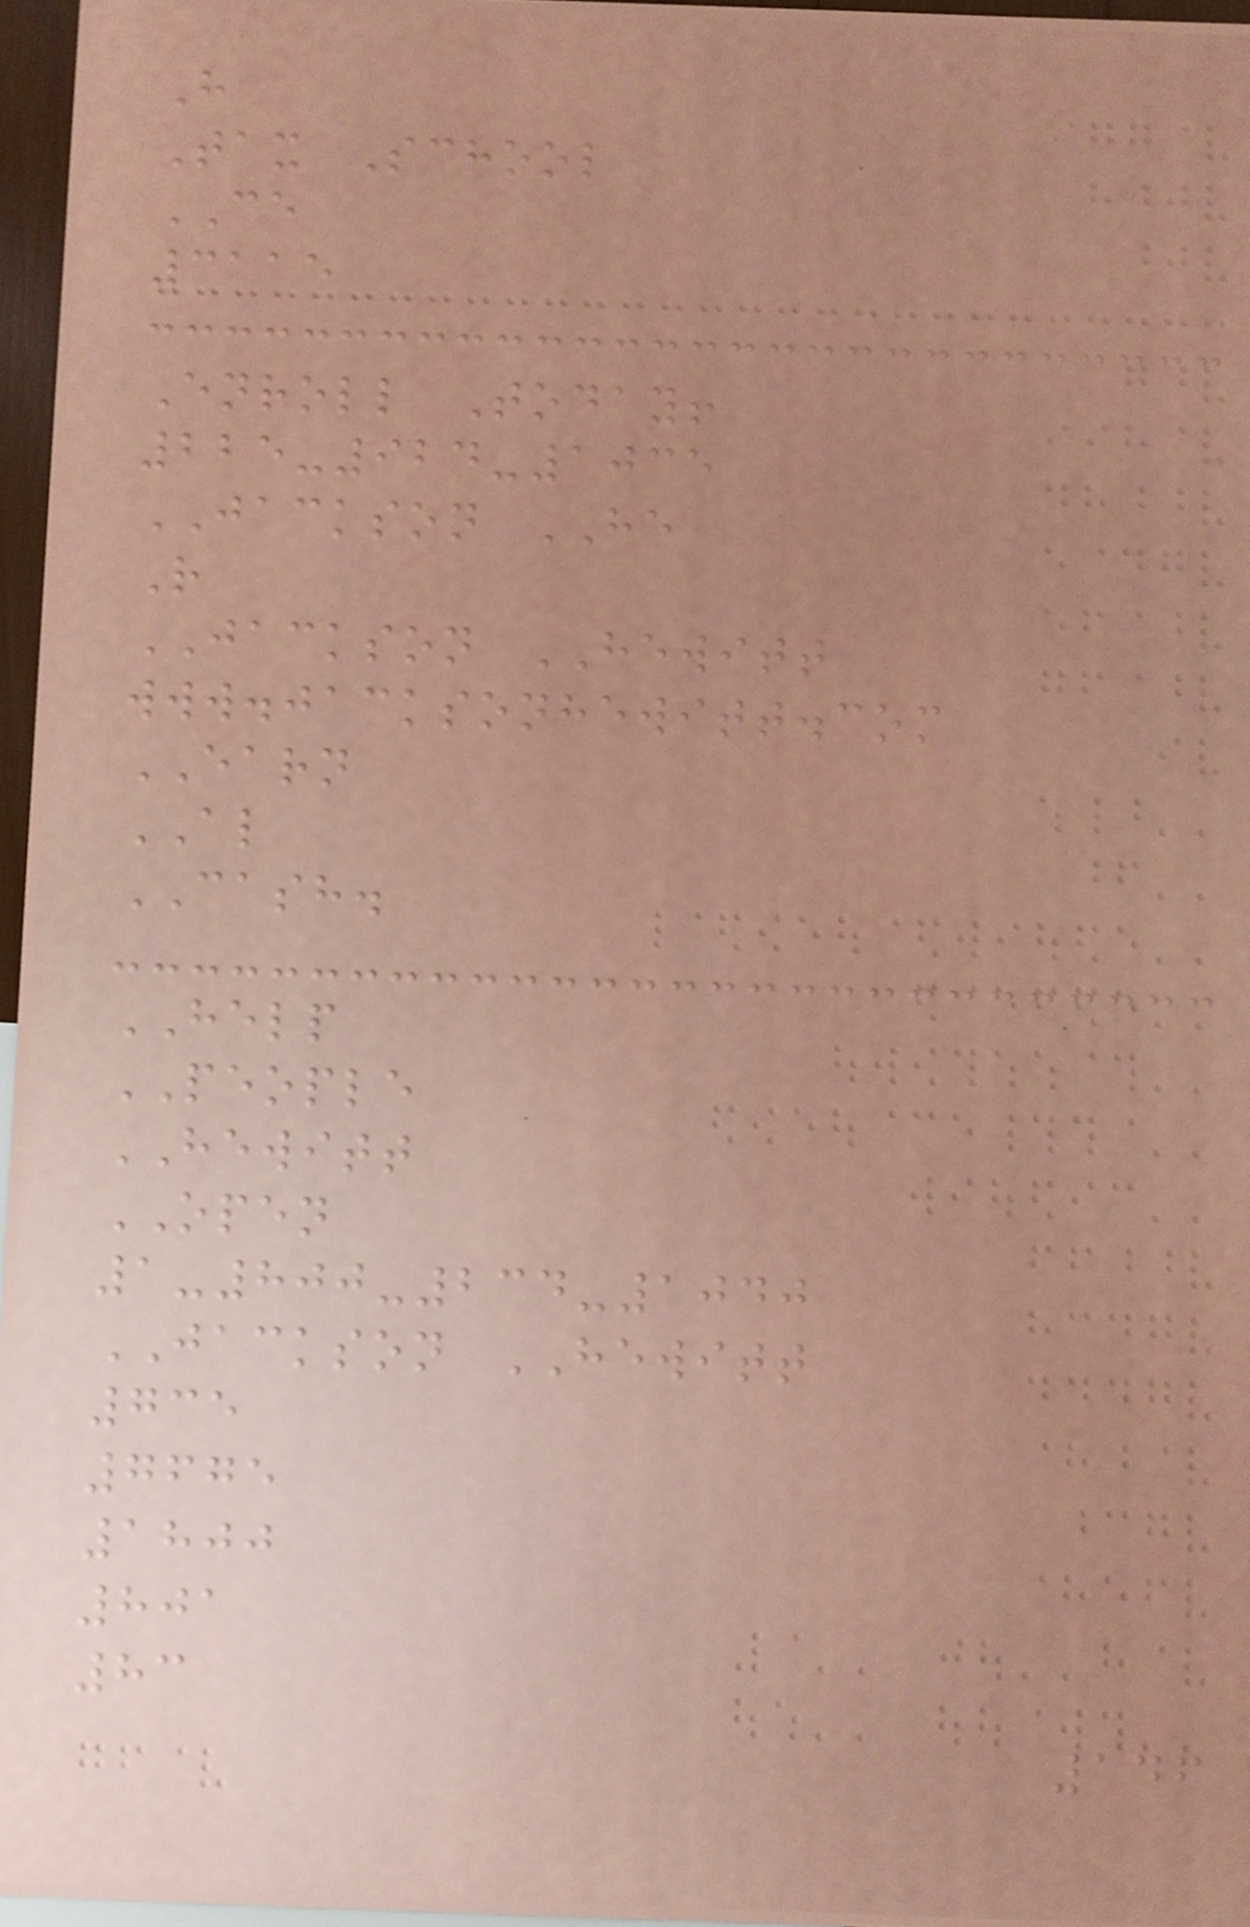H
Tax School
CE
3115
Enroll Today!
225-924-1035
JACKSON HE
R
JACKSON HEWITT
www.jacksonhewitt.com
EARN
AL
CASH.
HELP
PEOPLE
HEWITT
OPEN
1-800-234-1040
JACKSON HEWITT
735
7675
1800
801
83
146
